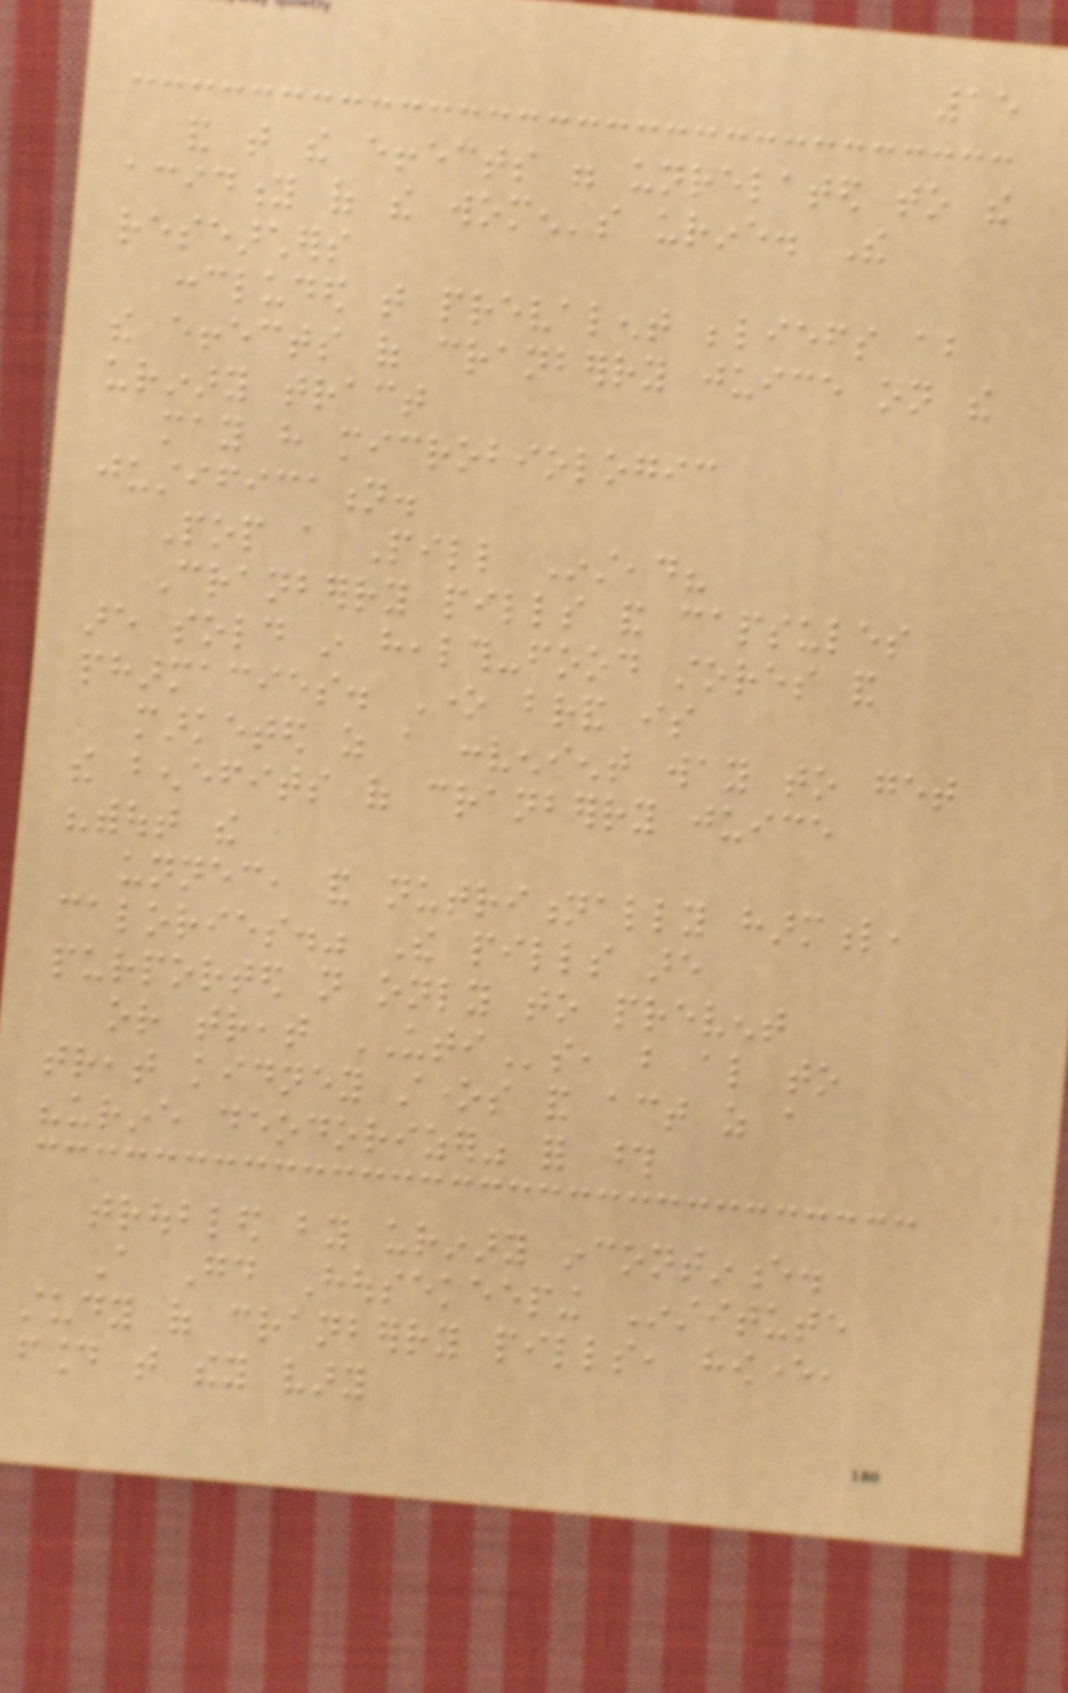15
and that the effects were unrelated to the
acidity of the women's urine. The
researchers
concluded that prevalent beliefs about
the effects of cranberry juice on the
urinary tract
may have microbiologic
justification.
Pop a Pill Instead?
Cranberry pills and capsules
are sold in health-food stores and
pharmacies. One brand is
marketed as a convenient way to get
the benefits of cranberry juice
"without the
unnecessary, and nutritionally harmful,
calories." The pills are
purported not only to prevent
or treat UTIs, but also to
treat kidney stones and act as a
"urine deodorizer" for those
troubled by urinary incontinence.
A Good Housekeeping Institute
study of cranberry pills, however,
found that they vary
